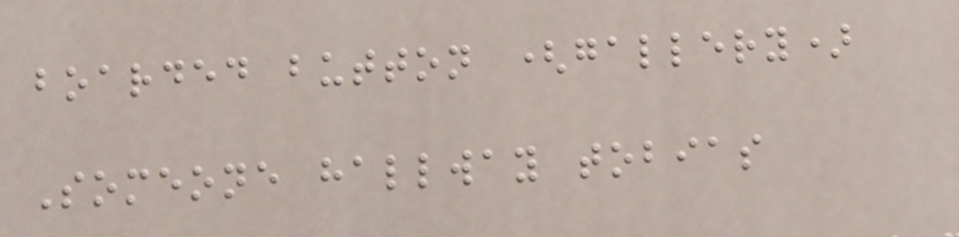boarded button (gallery)
Someone hallway tobias
